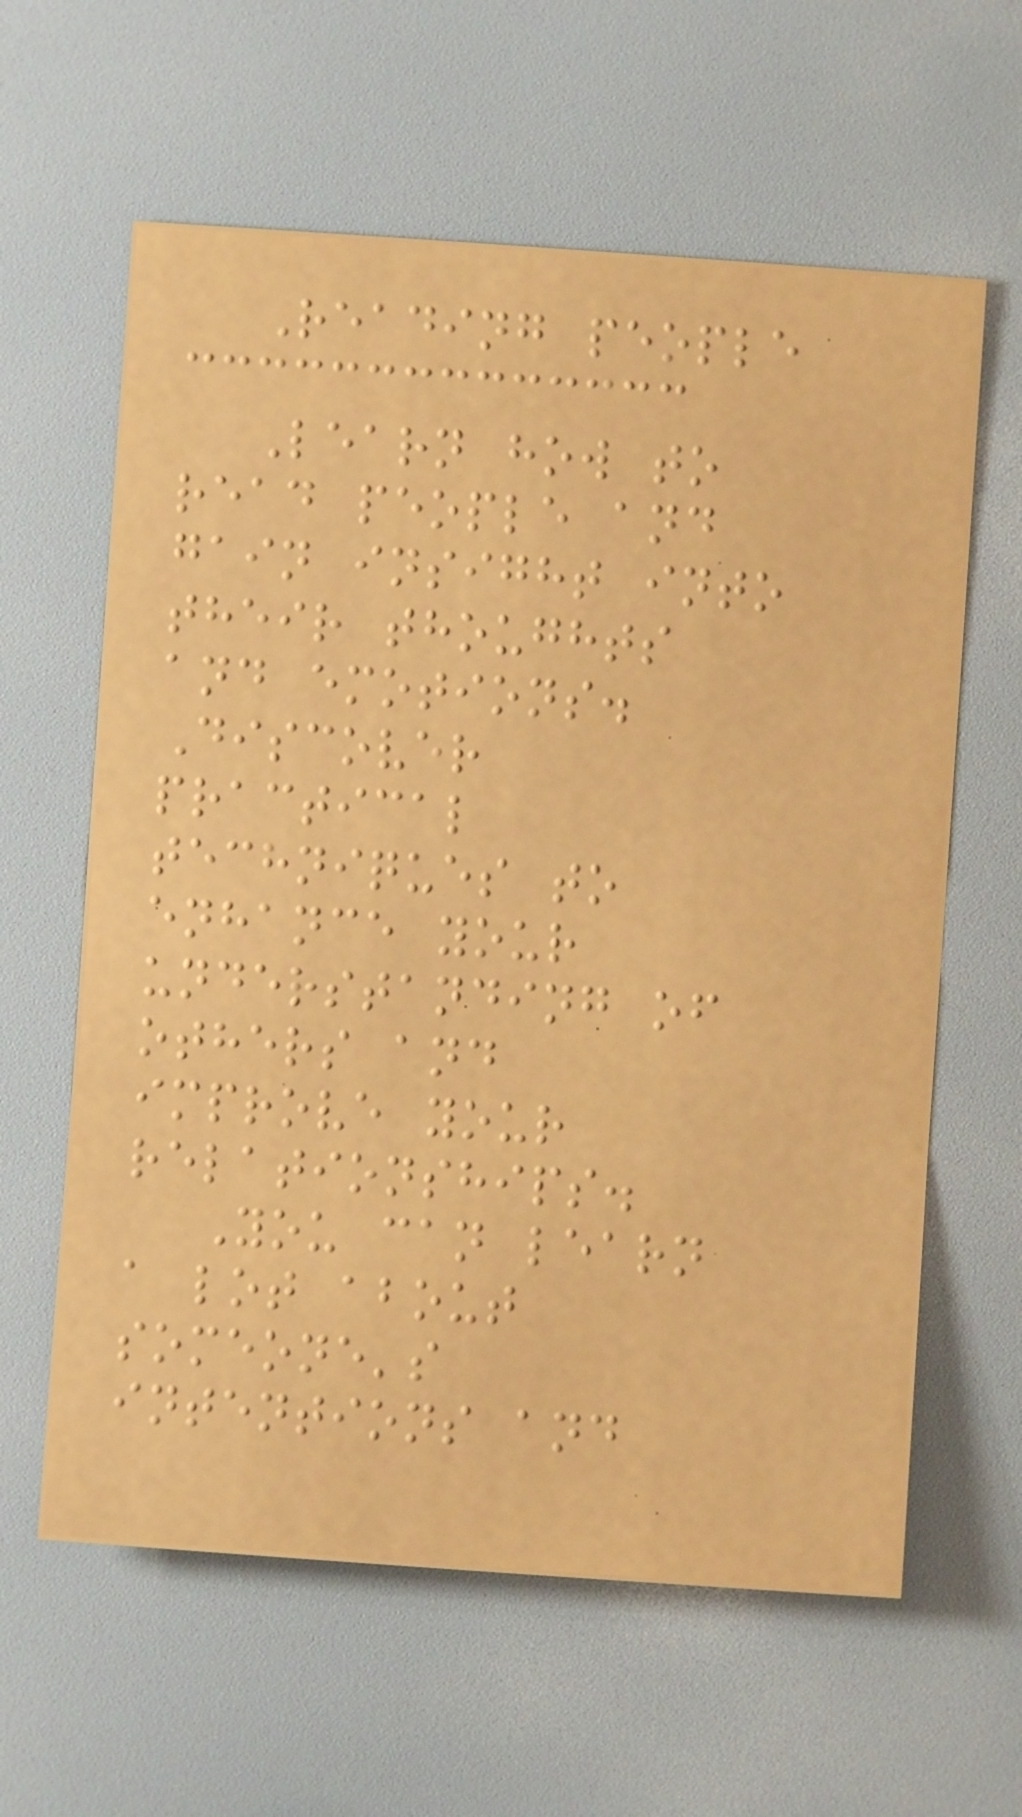Reading people
Learn how to
read people and
gain insight into
their thoughts
and emotions.
Discover
practical
techniques to
enhance your
understanding of
others and
improve your
relationships.
You can learn
a lot about
someone's
intentions and
